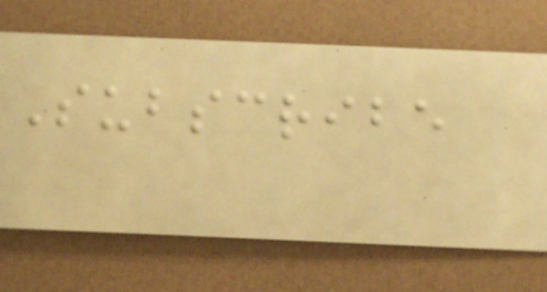Subscribe
